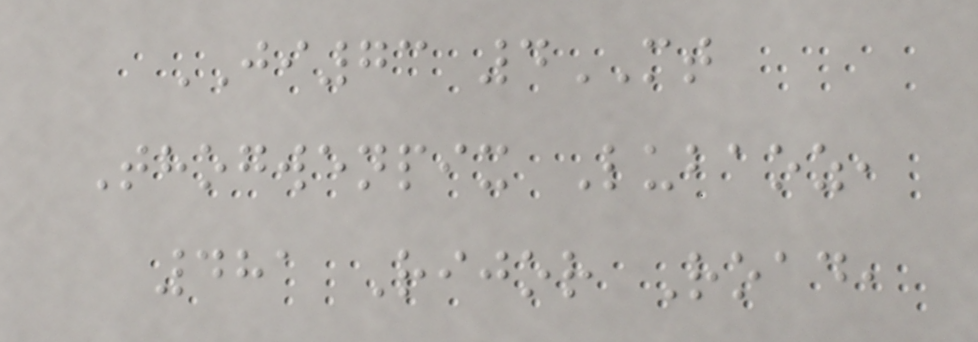JI73 4MT
Thogwenpix Lubaoz,
481 Rijor Road,
